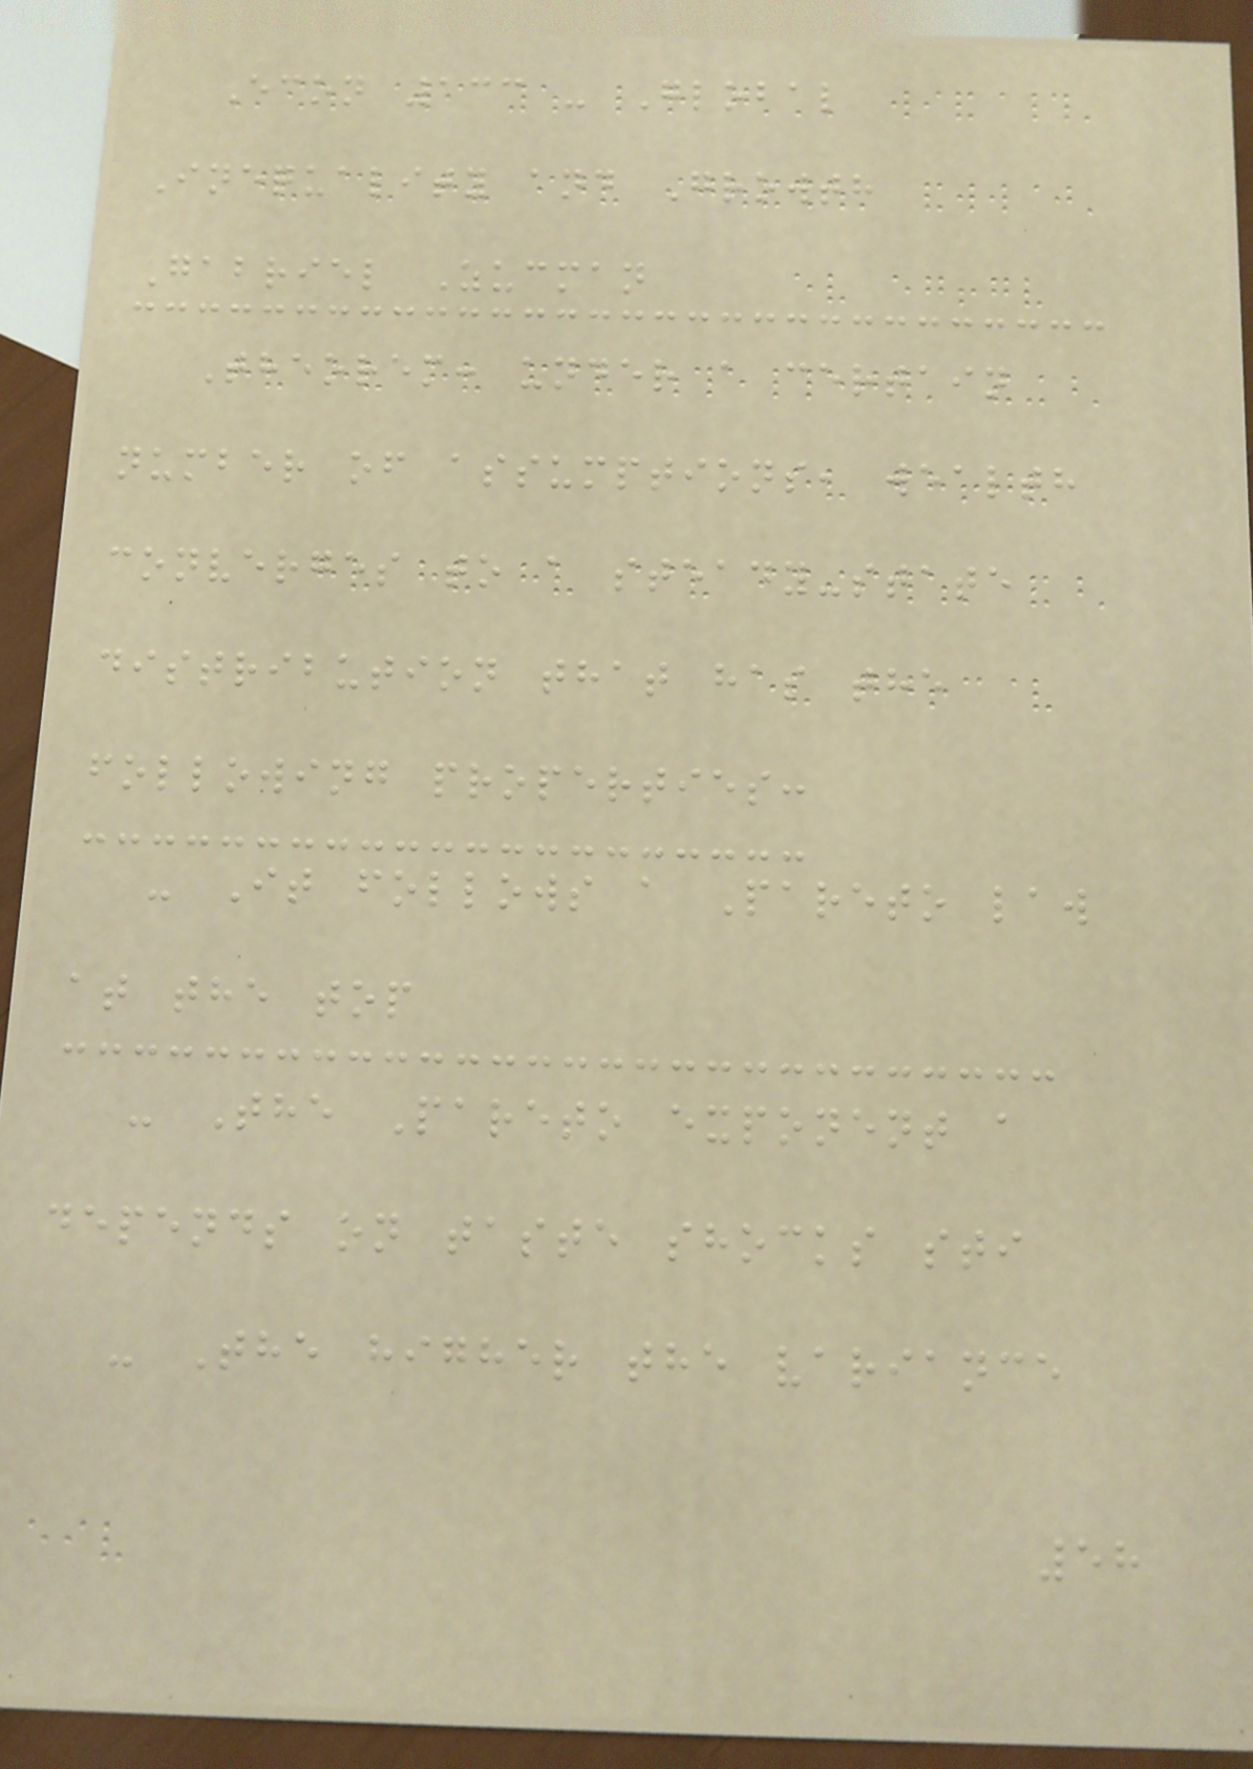Econ 133 - Global
Inequality and Growth
Gabriel Zucman
Theorem: under a certain
number of assumptions, wealth
converges to a steady-state
distribution that has the
following properties:
- It follows a Pareto law
at the top
- The Pareto exponent a
depends on taste shocks sti
- The higher the variance
58
